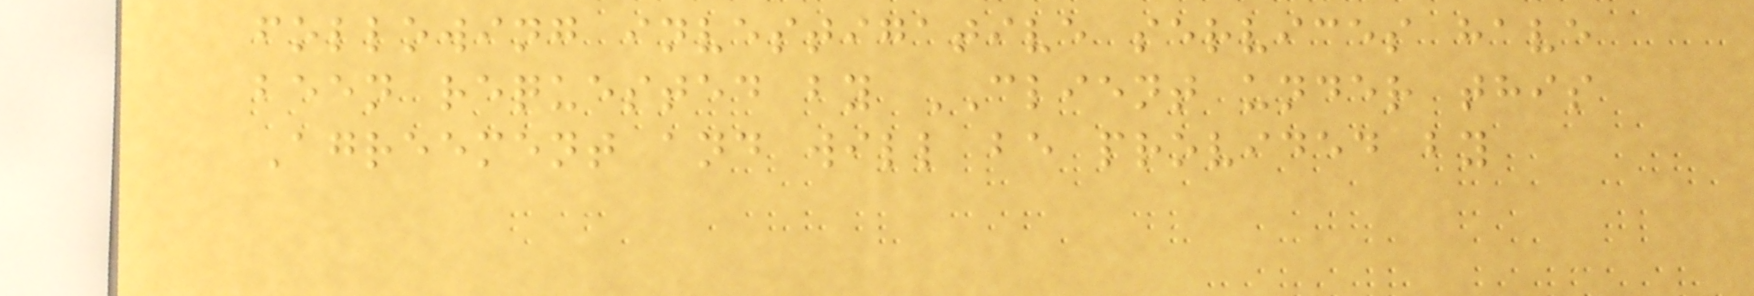following investigative services have
been requested by CLIENT under this
Agreement and will be provided by
